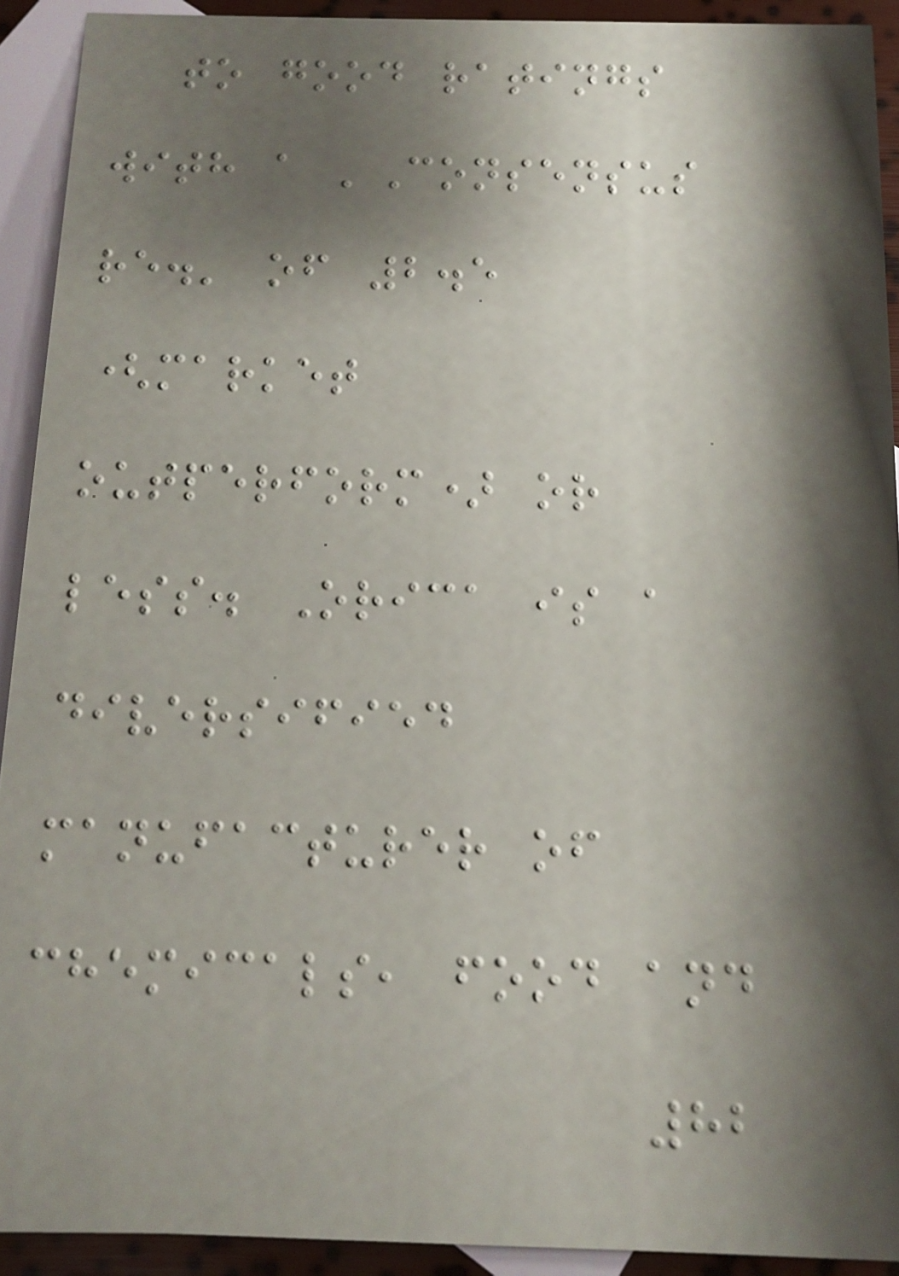to good ratings
with a 'Consensus
re.' of 2.5
(market
outperform) or
less. Orica is a
diversified
manufacturer of
chemicals, food and
82
